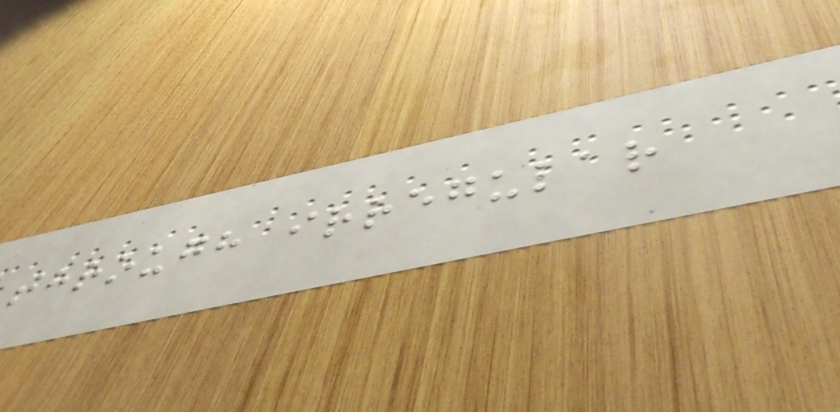through irregular
